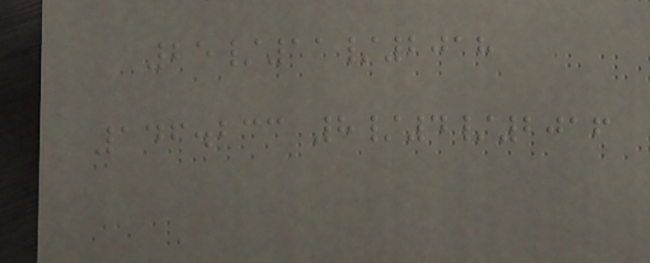25/11/2018
146.233 8/4/2016
